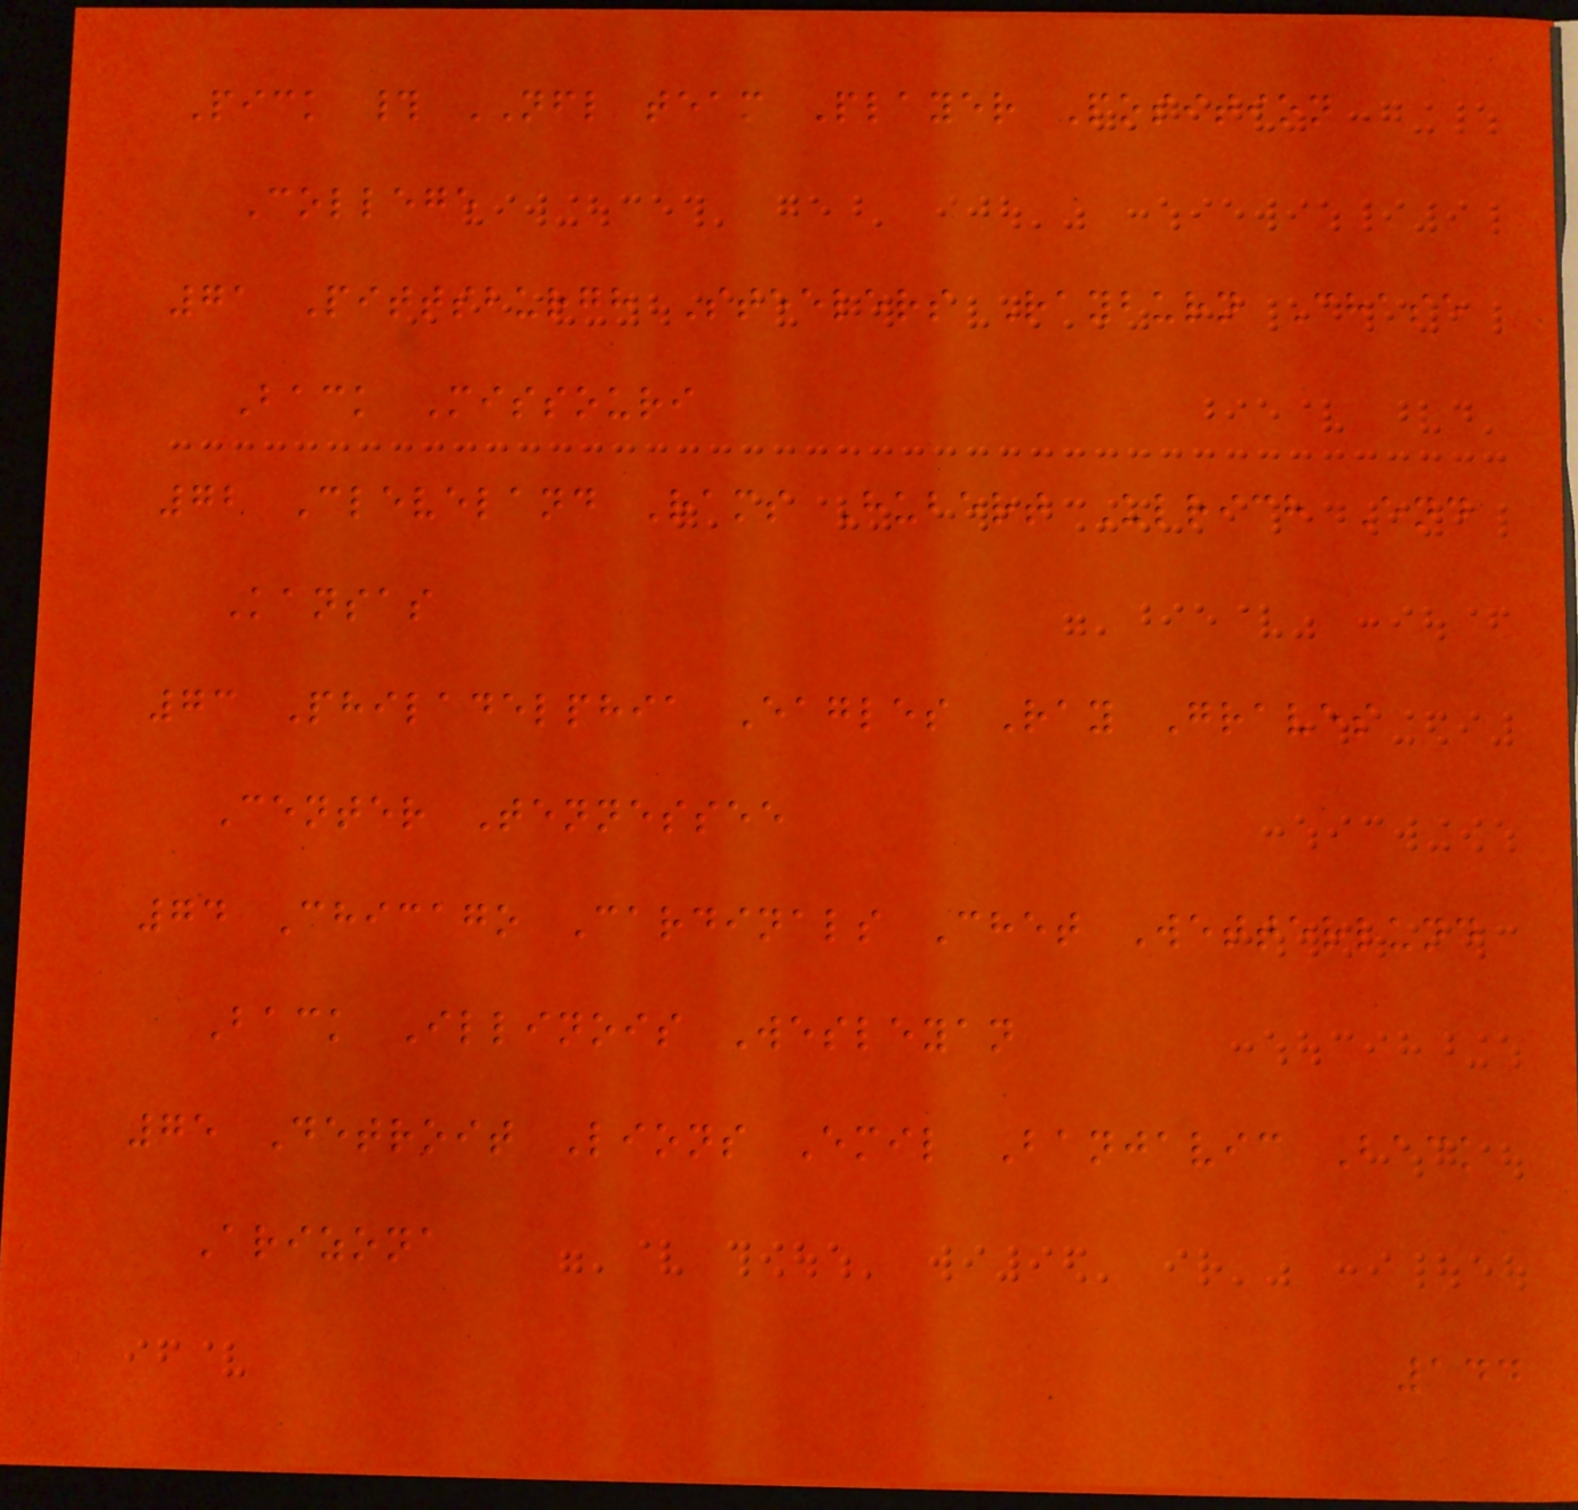Pick # NFL team Player Position
College
71 Pittsburgh Steelers Rayburn Chase
Back Missouri
72 Cleveland Rams Hubert Ulrich End
Kansas
73 Philadelphia Eagles Ray Graves
Center Tennessee
74 Chicago Cardinals Chet Wetterlund
Back Illinois Wesleyan
75 Detroit Lions Emil Banjavic Back
Arizona
144
